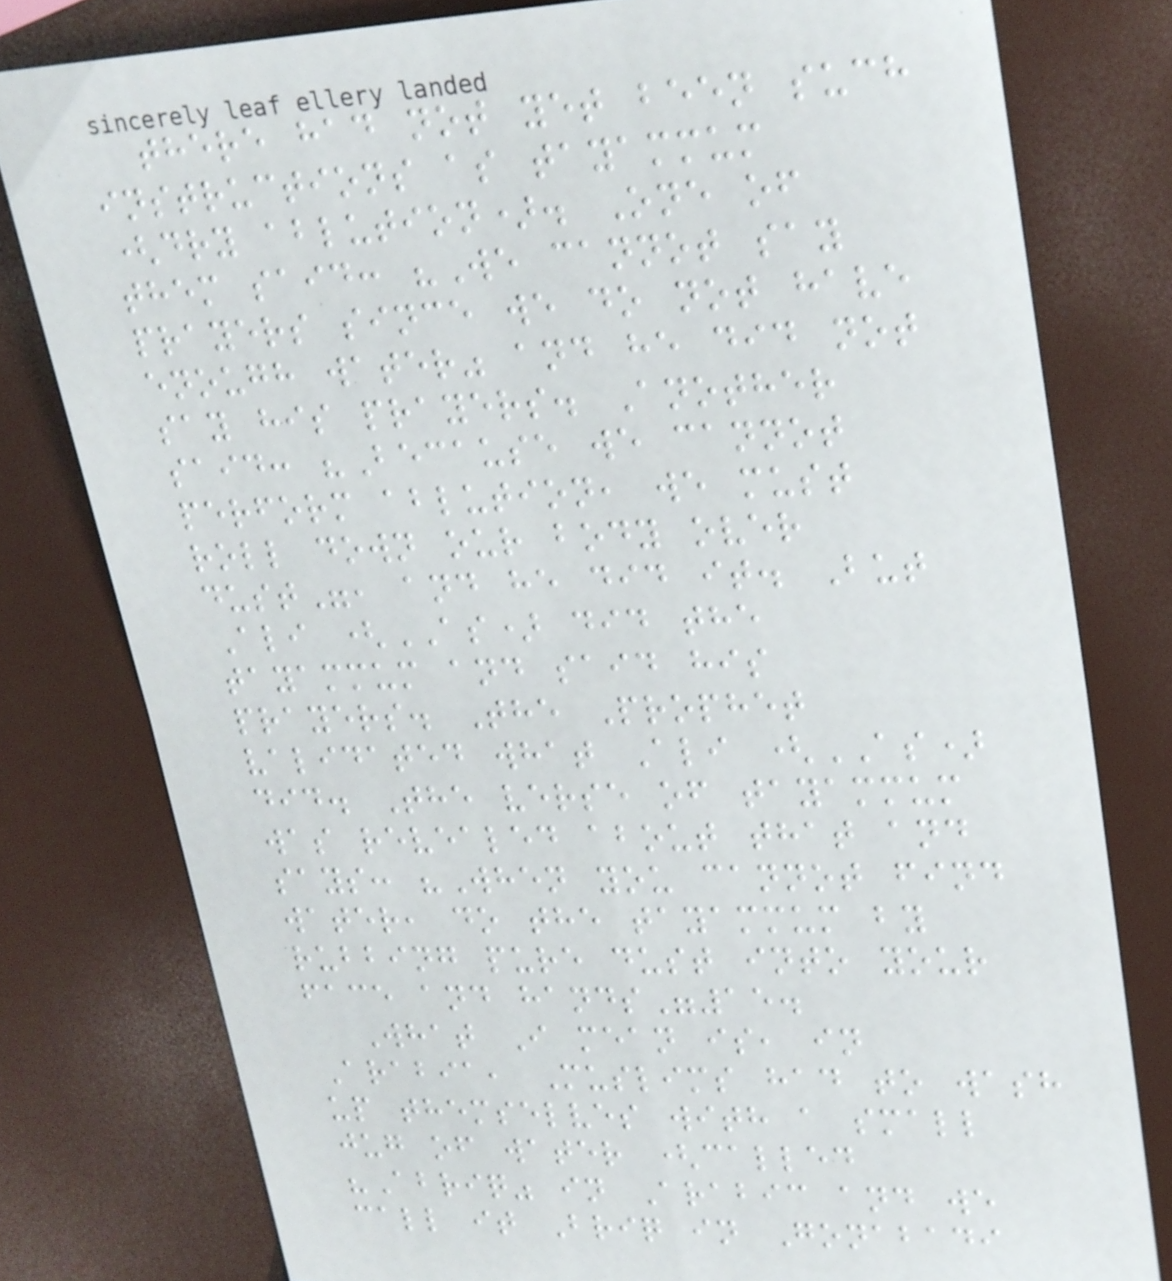there had not yet been such
instructions as tayammum
(dry ablution). One of
them said: "We cannot say
prayers since we do not have
enough water" and he did not
say his prayers. Another
said: "Because we cannot
perform ablution, we must
roll down our body over
dust", and he did it. But
Ali (AS) did the
tayammum and said his
prayers. The Prophet
validated what Ali (AS)
did. The verse of tayammum
was revealed about that and
says: "When you cannot find
water, do the tayammum by
rubbing pure dust into your
face and hands"15.
What I mean is, in
Arabia, Muslims had to wash
up themselves with a small
jug of water (called
"Abriq" in Arabic and we
call it Briq in Gonabadi
